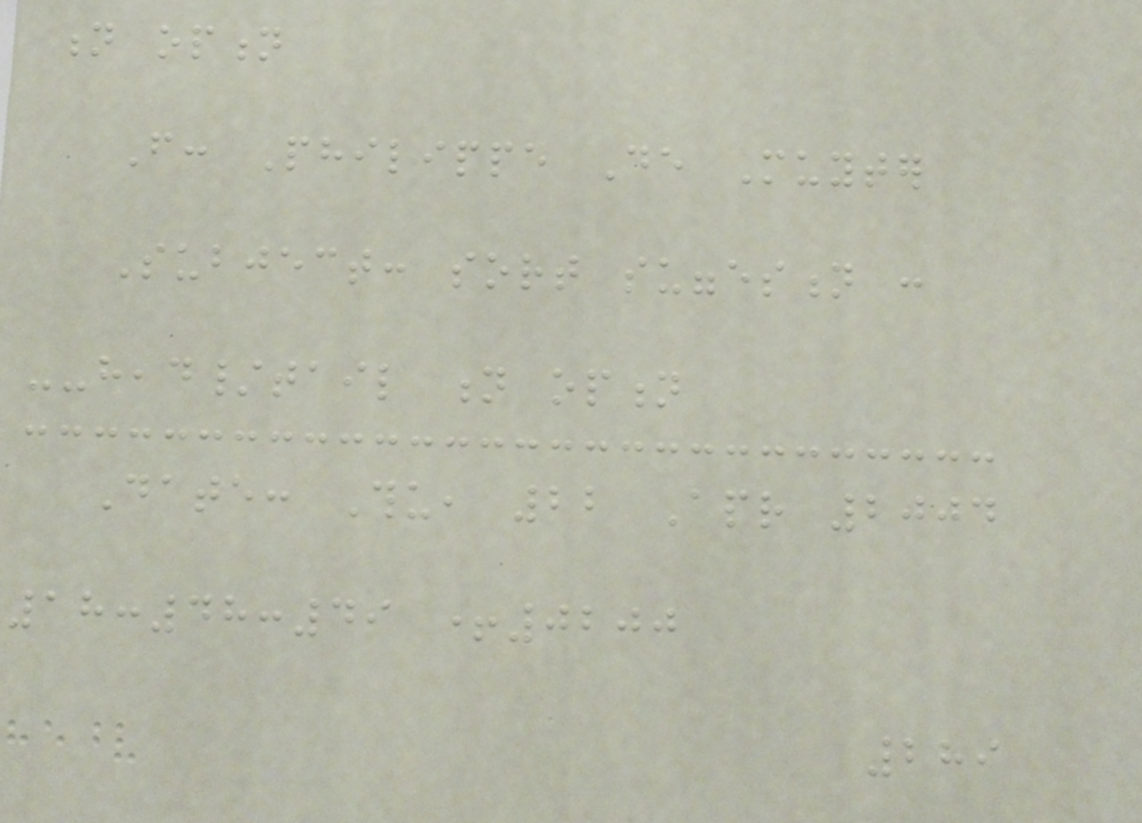n option
From: Philippe De Muyter
Subject: sort suggestion :
--head/tail n option
Date: Thu, 22 Apr 2004
18:48:49 +0200
289
